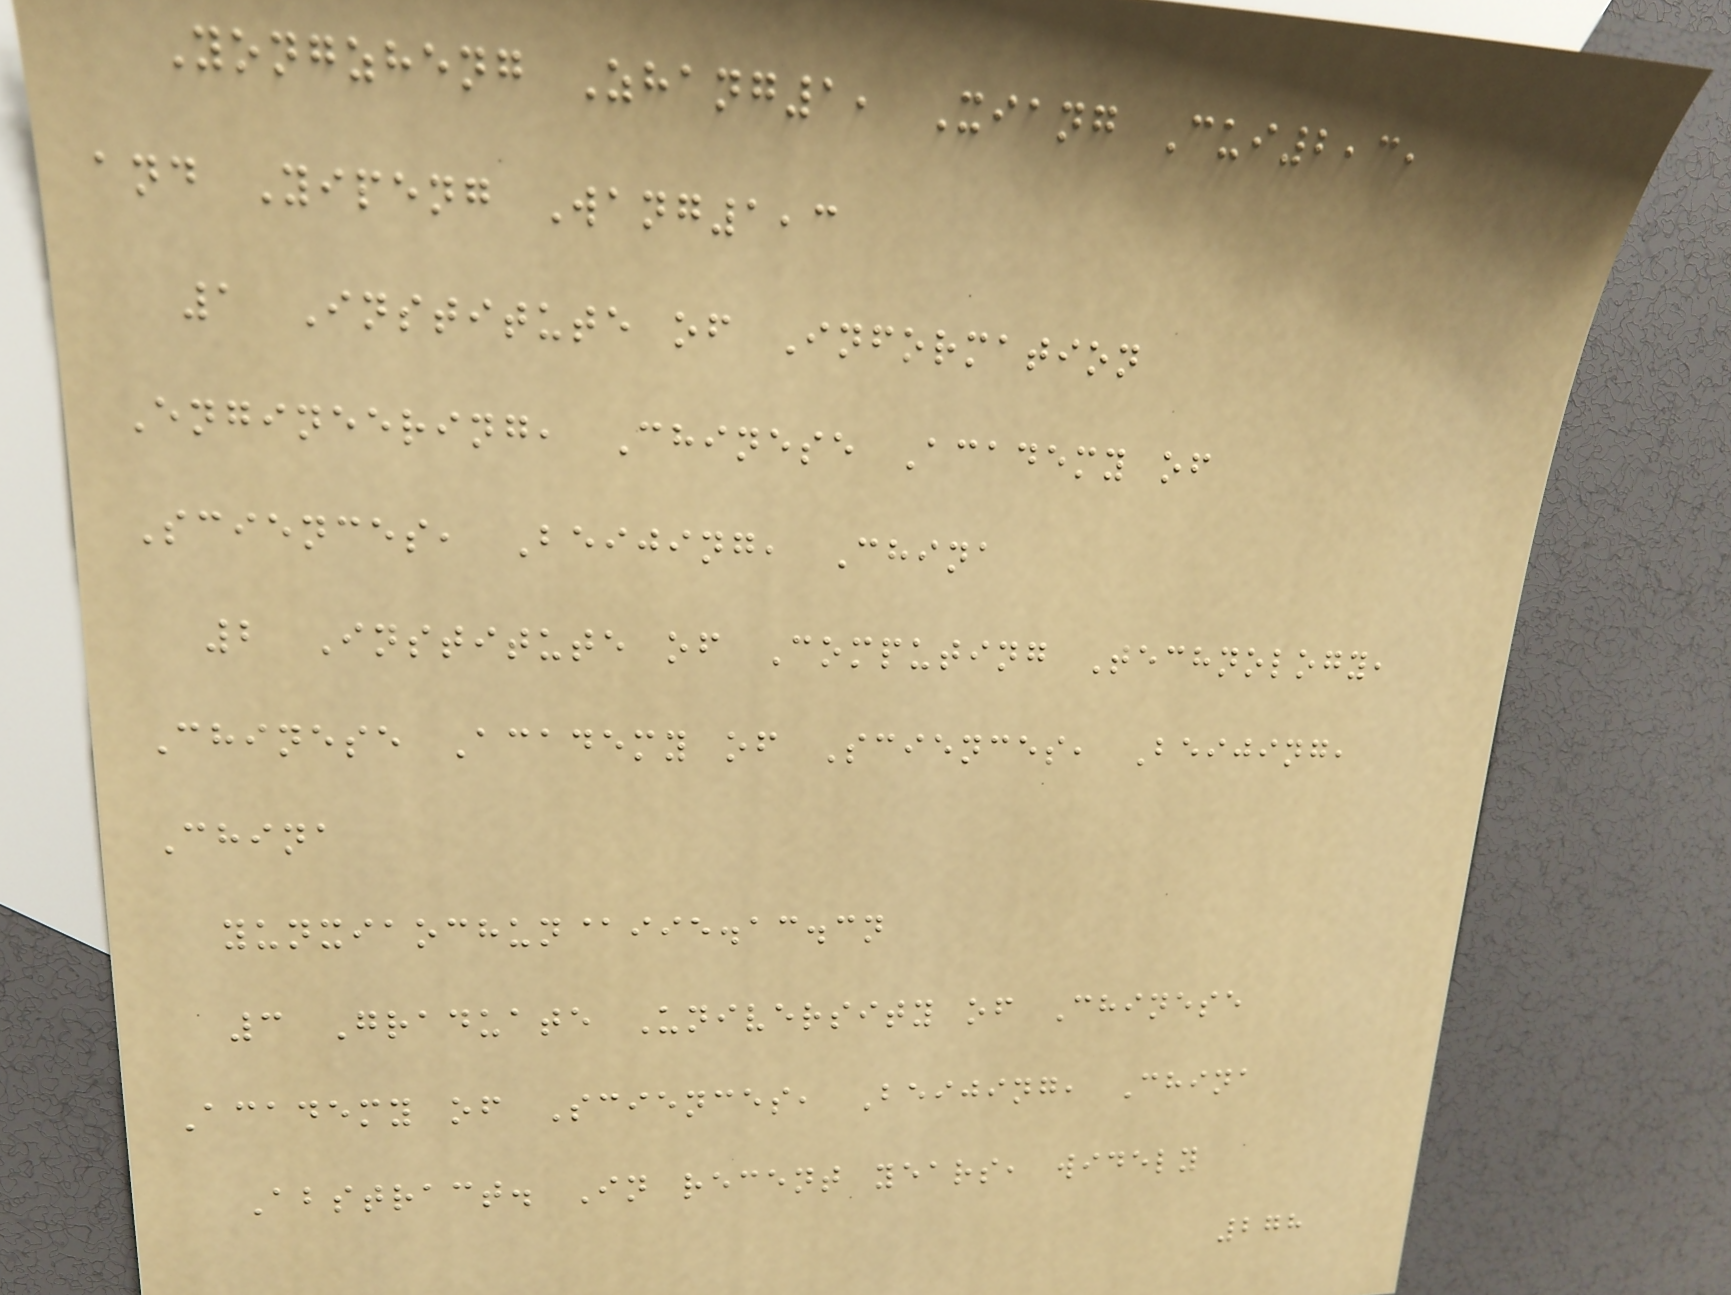Yongzheng Zhang1, Xiang Cui2,3,
and Yipeng Wang1,3
1 Institute of Information
Engineering, Chinese Academy of
Sciences, Beijing, China
2 Institute of Computing Technology,
Chinese Academy of Sciences, Beijing,
China
yunxiaochun@iie.ac.cn
3 Graduate University of Chinese
Academy of Sciences, Beijing, China
Abstract. In recent years, widely
278
